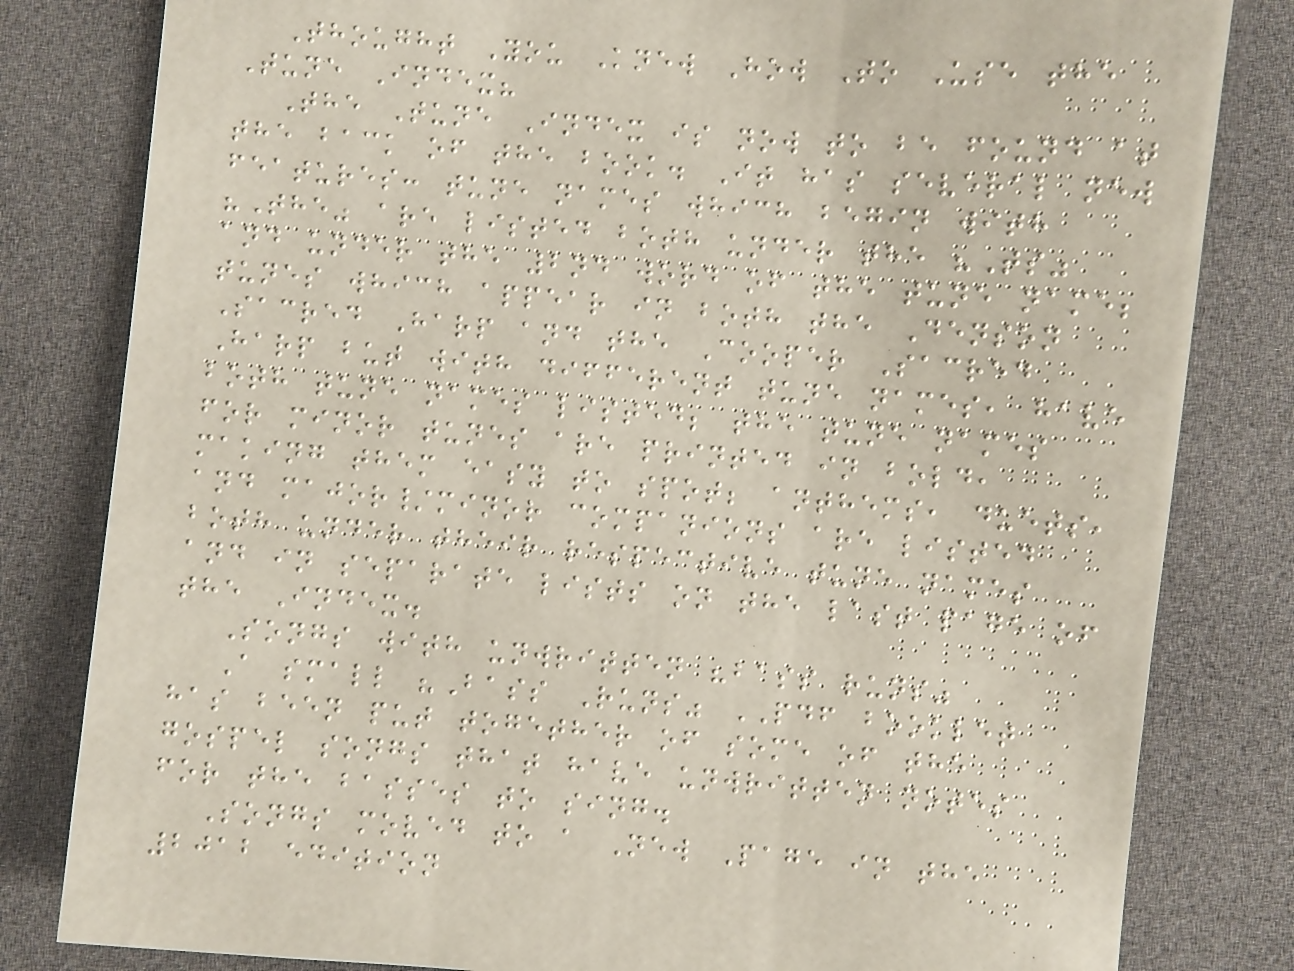Thought You Knew How To Use the
Tune Index?
The Tune Index is now to be found at
the back of the book. It has several new
features: tune names which begin with
"The" are listed both under the "Ts"
and under the 2nd word of the tune name;
tunes which appear in both the Denson
Sacred Harp and the Cooper Sacred
Harp but with different tune names, have
both tune names listed; the tune names
for minor tunes are printed in bold,
making them easy to spot; anthems, duets,
and major/minor companions are listed
both under their respective tune names
and in separate lists on the last page of
the Index.
Songs with unwritten "bass runs"
A small "Bass Runs" PDF booklet
has been put together of some of the
gospel songs that have unwritten notes
for the basses to sing.
Songs moved to a New Page in the
2012 edition
